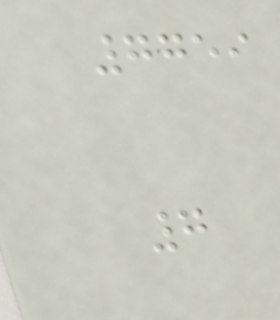7759
7
